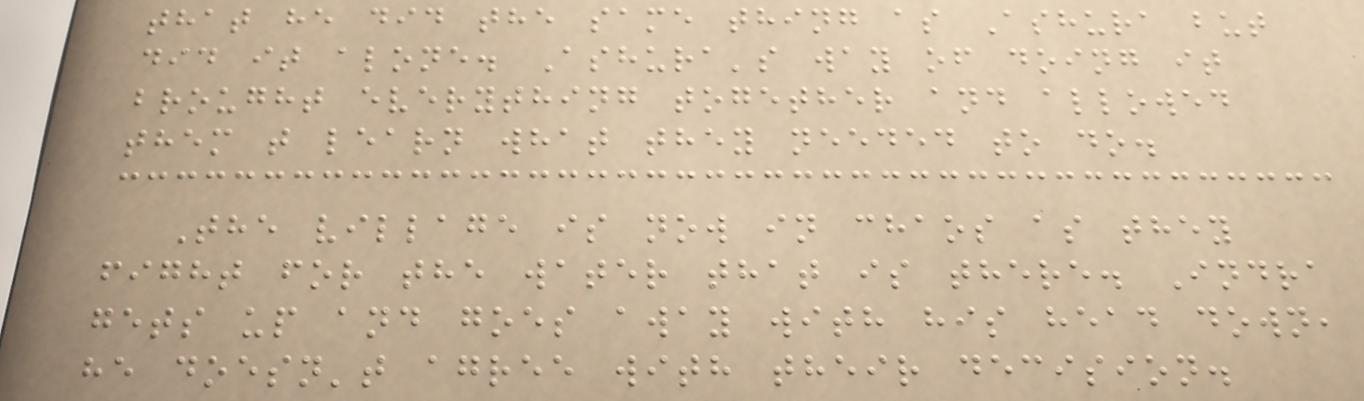that he did the same thing as Ashura but
did it alone. Ashura's way of doing it
brought everything together and allowed
them t learn what they needed to do.
The village is now in chaos as they
fight for the water that is there. Indra
gets up and goes away with his head down,
he doesn't agree with their decision.
